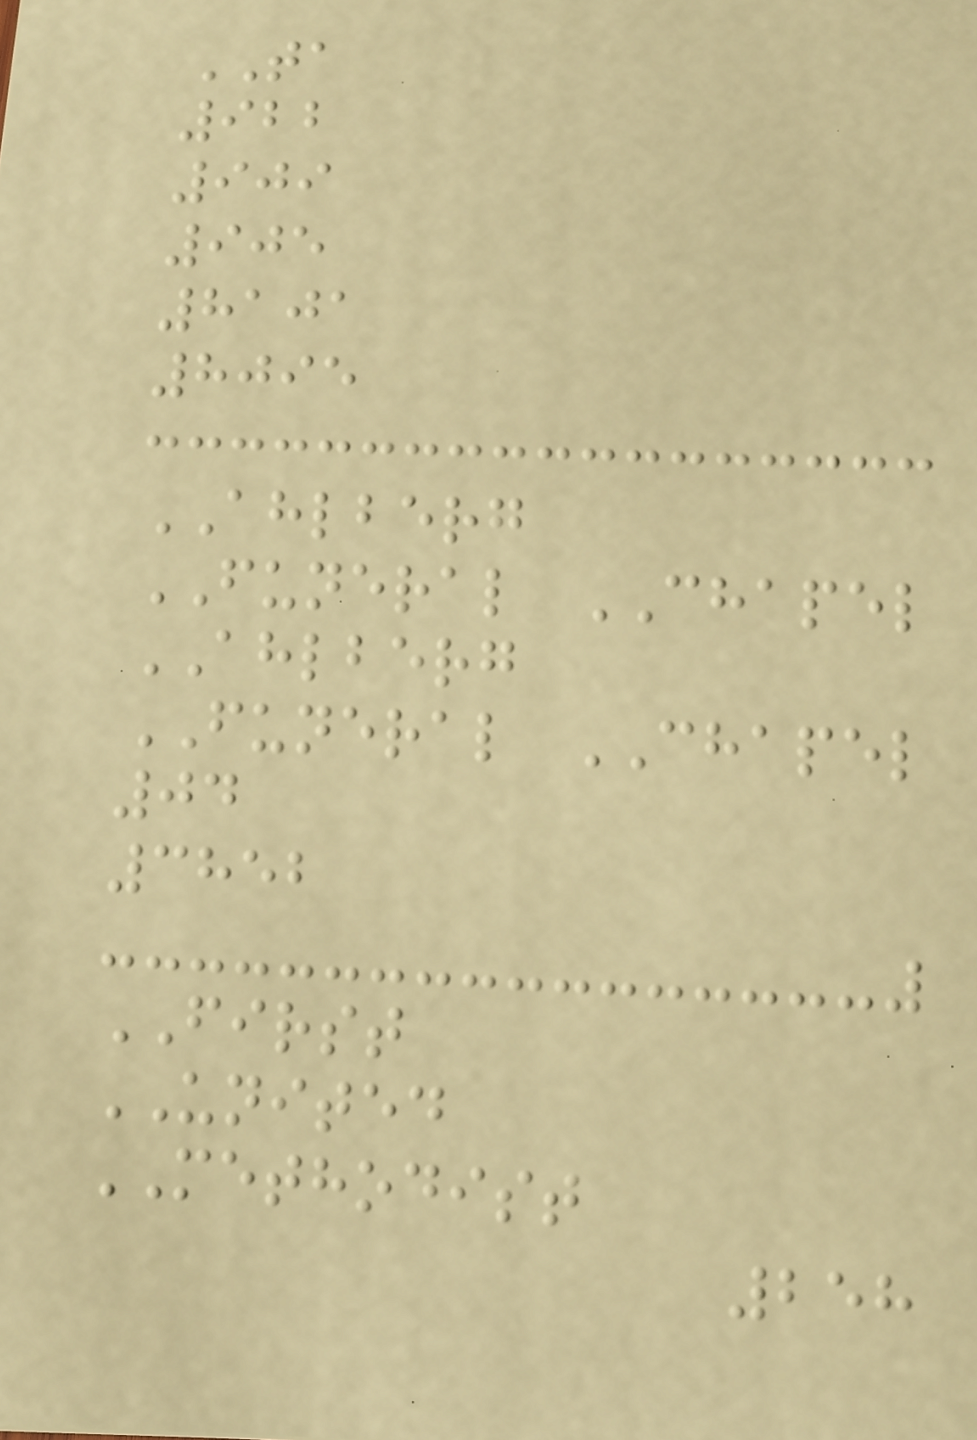TA
922
909
905
8101
8095
AHLBERG
FUNERAL CHAPEL
AHLBERG
FUNERAL CHAPEL
04
3852
FIRST
UNITED
METHODIST
258
